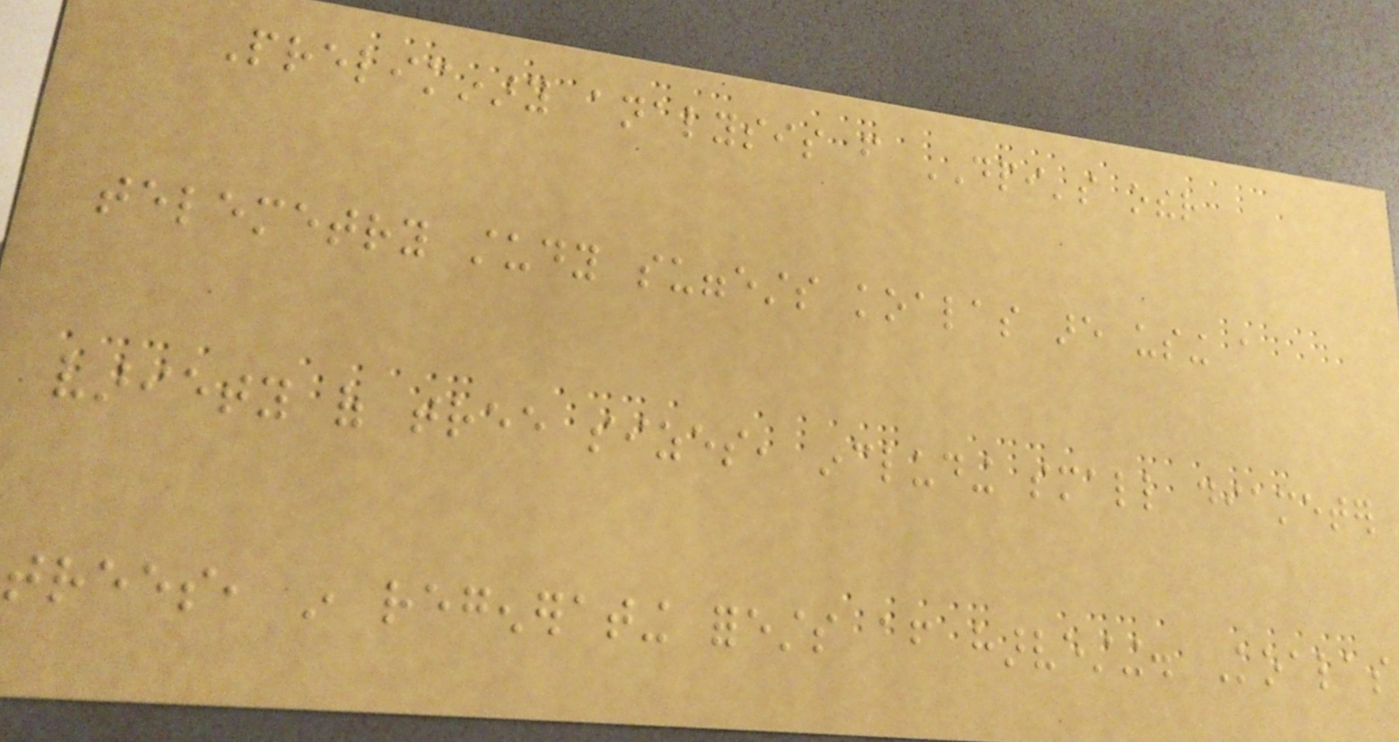Preliminary analysis from DPI's other
telemetry study suggests koalas are using a
variety of tree sizes, including small diameter
trees, in regenerating forests after harvesting. Koalas
